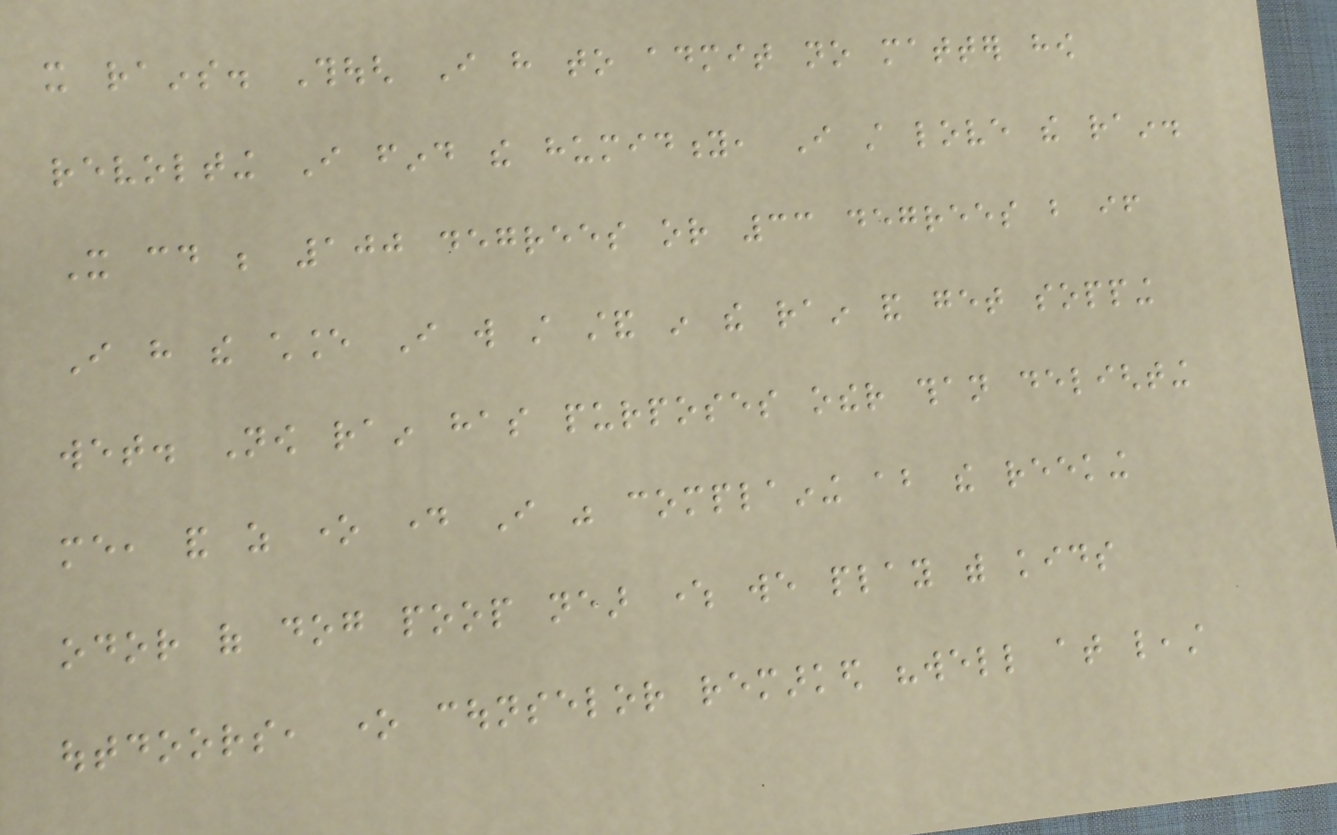it rains. Though I have to admit no matter how
revolting I find the humidity, I still love the rain.
It could be 100 degrees or 33 degrees but if
I have the chance I will still stand in the rain and get sopping
wet. Now rain has purposes other than delighting
me, and as one day I was complaining about the reeking
odor of dog poop near where we play with kids
outdoors, one counselor remarked "well at least
